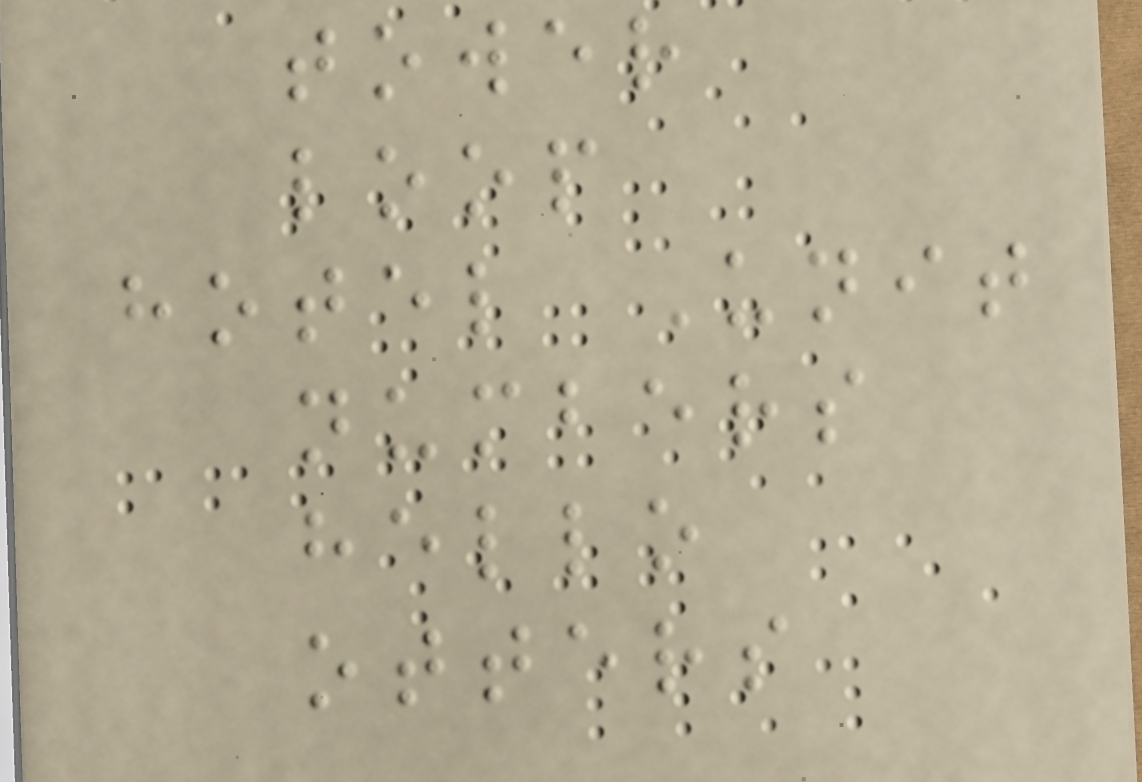tower
loop
hotel Unit
numbers
hello
otters
